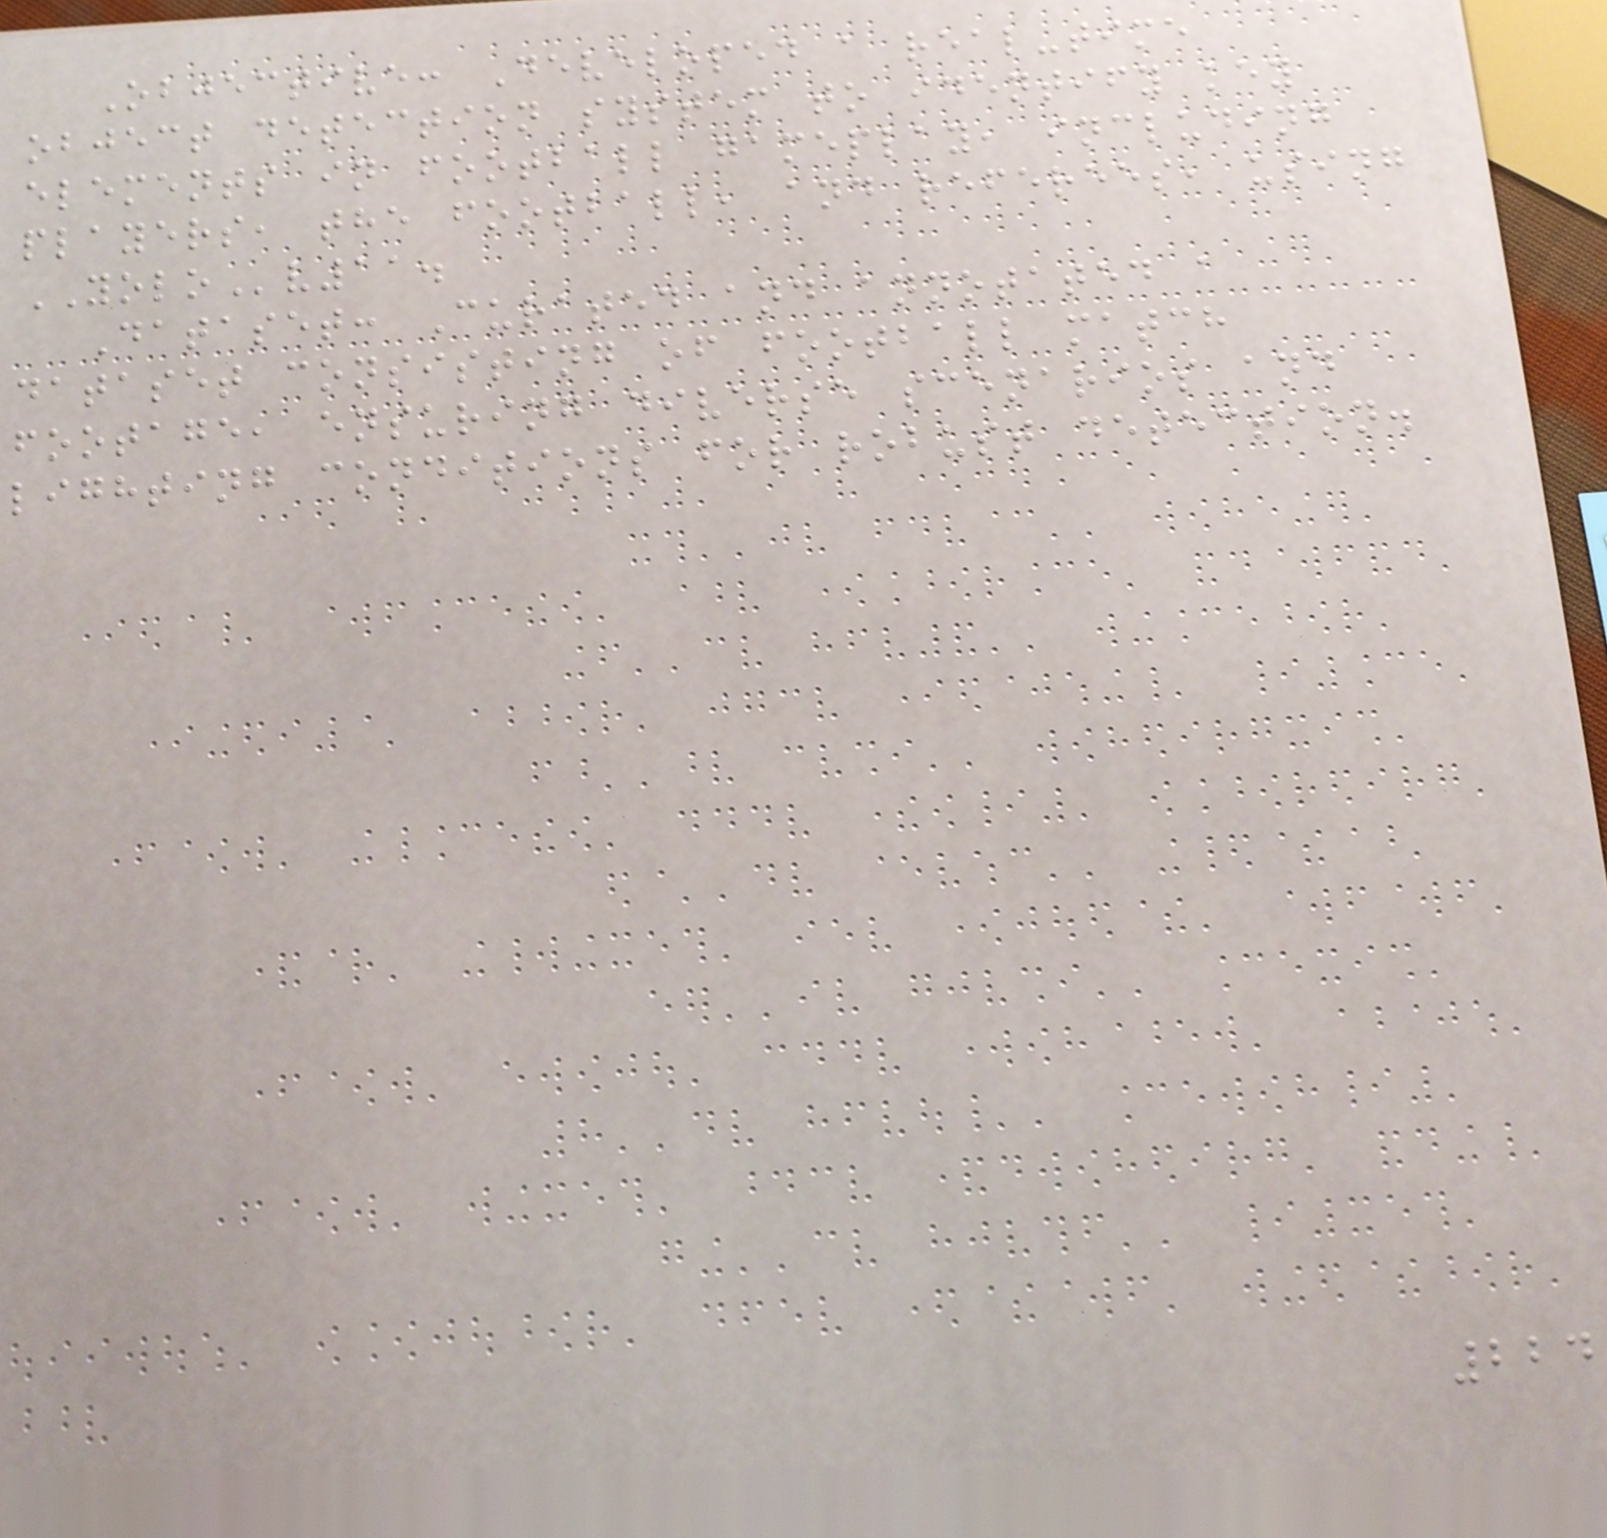Objective: Developed a real-time
object detection system to identify key
elements in football gameplay, including
players, the football, and referees, using
YOLOv11.
Dataset: Curated and annotated a
dataset consisting of football match
footage, ensuring diverse scenarios and
lighting conditions for robust detection.
224
